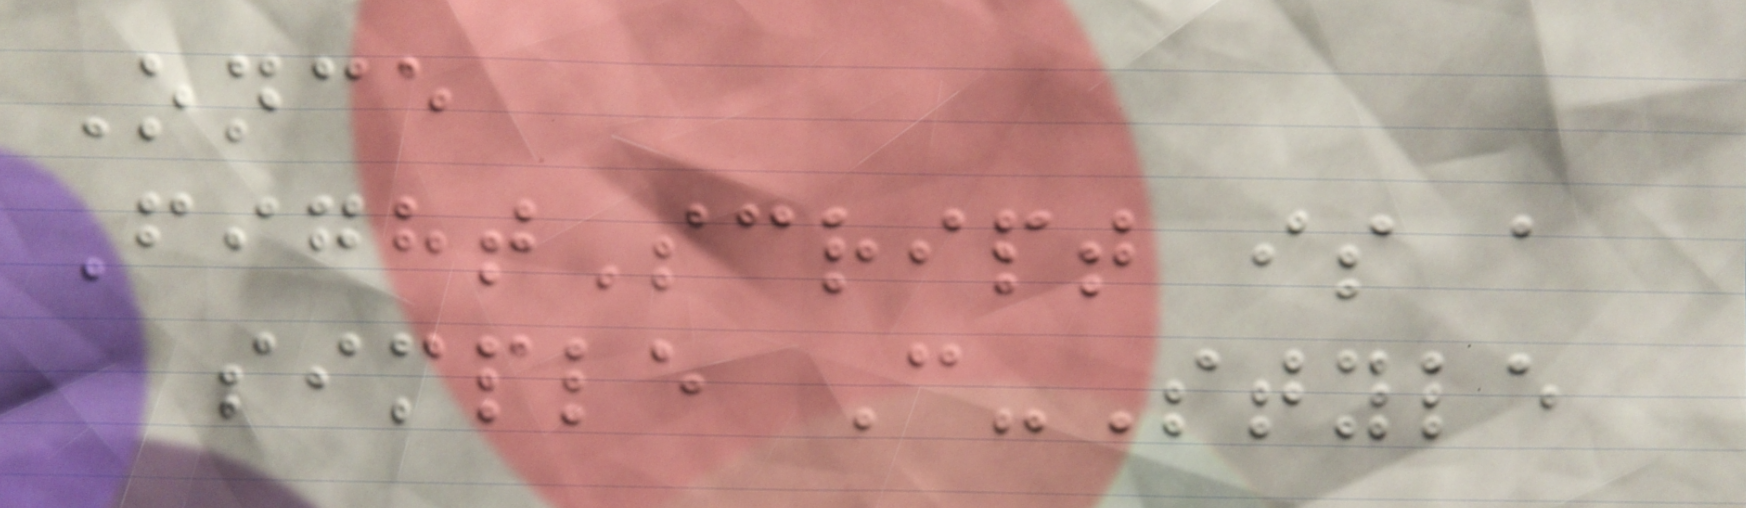Once
FightScript is a
simple C-Style
